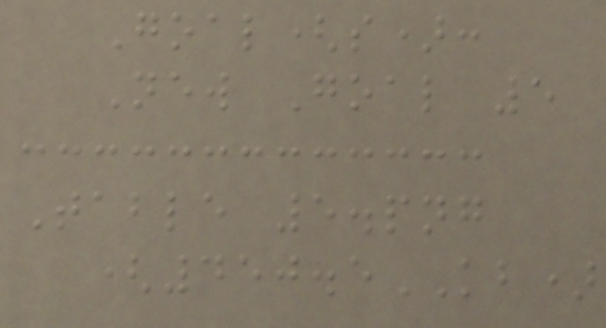Goal(s):
New Goal 5
Table 5.png
(450.5KB)
